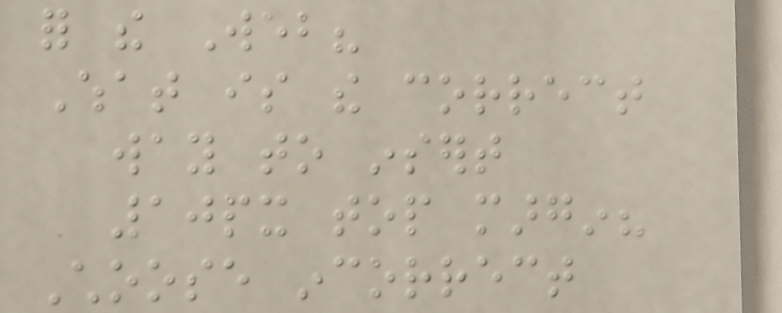for the Web?
What is the correct
way to insert
10px top margin?
Choose incorrect
